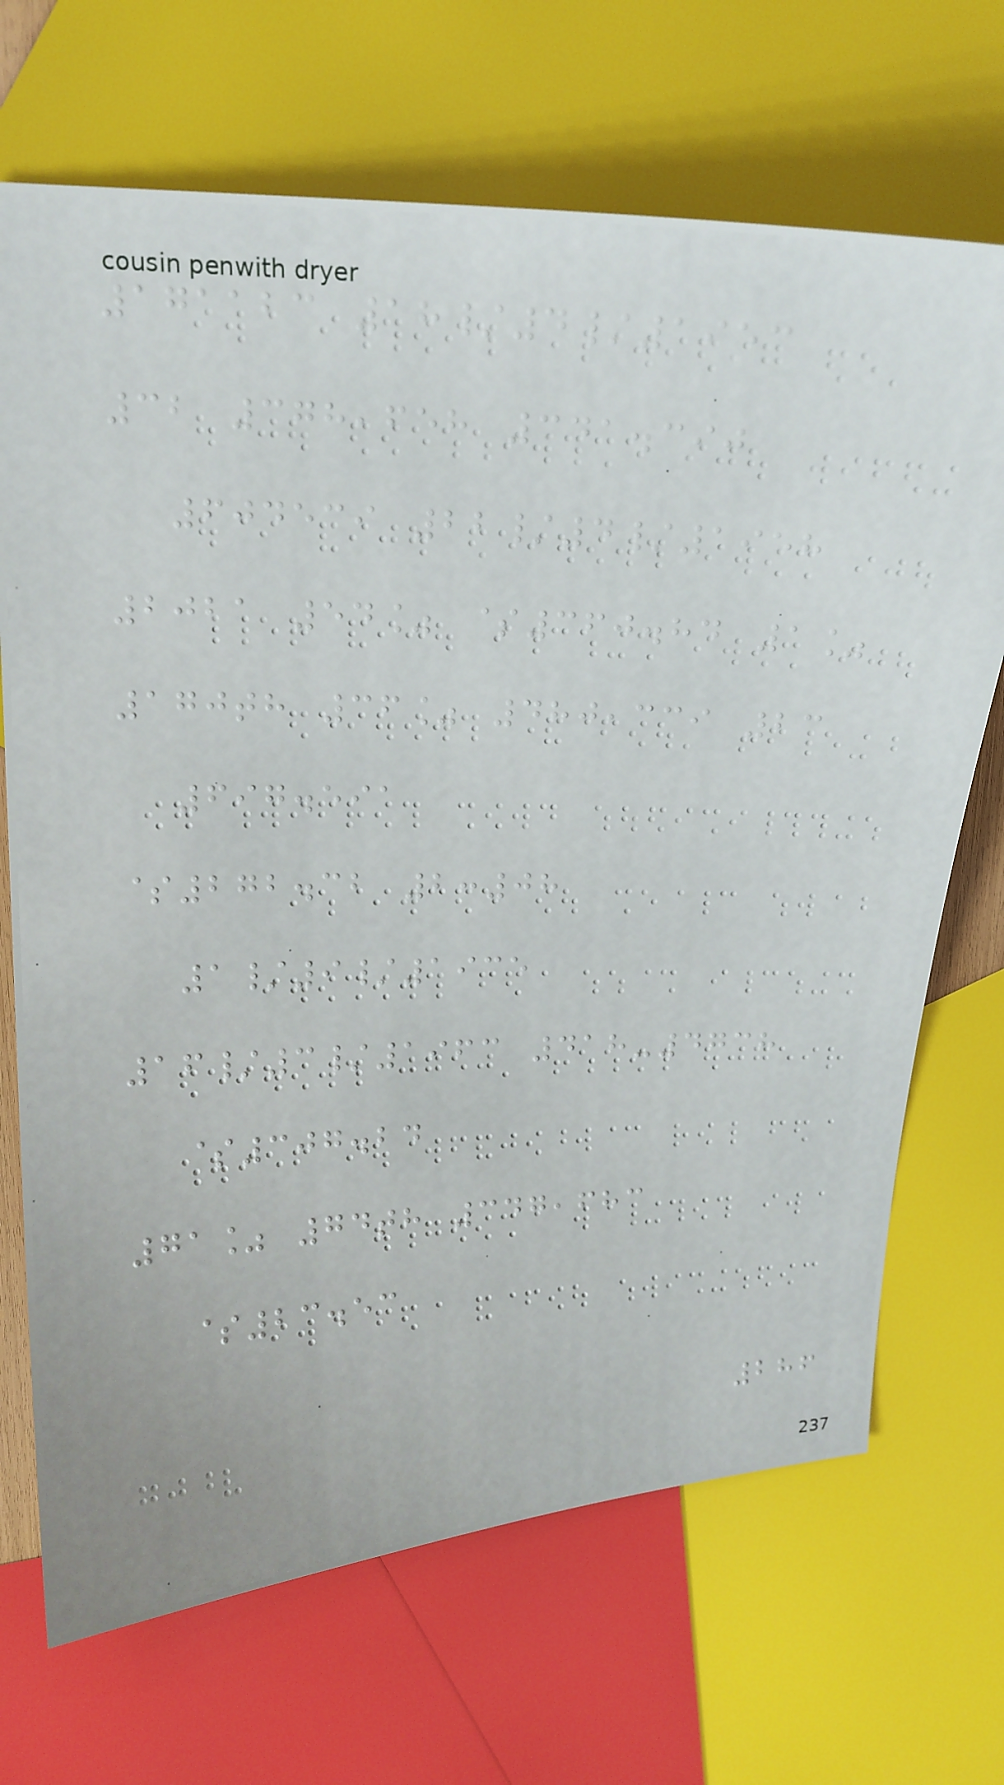171123 18/4/1953
32 378,658 341.390
604539 22/4/1958
2021 54% $360.84 1%
170th 36% 480,339 23
697.591
$272.32 2:08
1/9/1935
16/3/1963 418-4738
$307.24
71% 74th 347,683
$23.53
286
